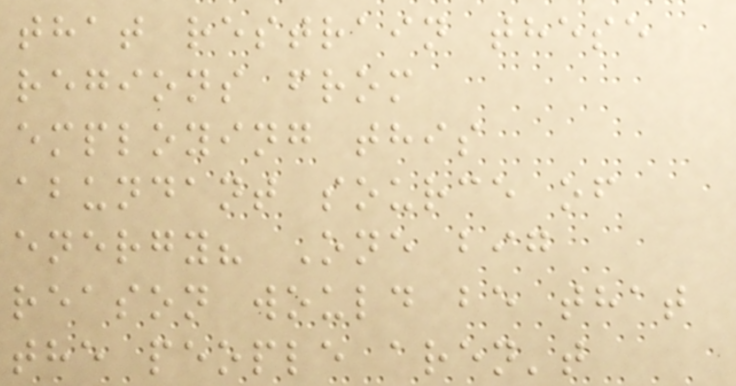that restrain these
regions from
employing this
abundant source of
energy? One big
reason would be that
the people aren't
